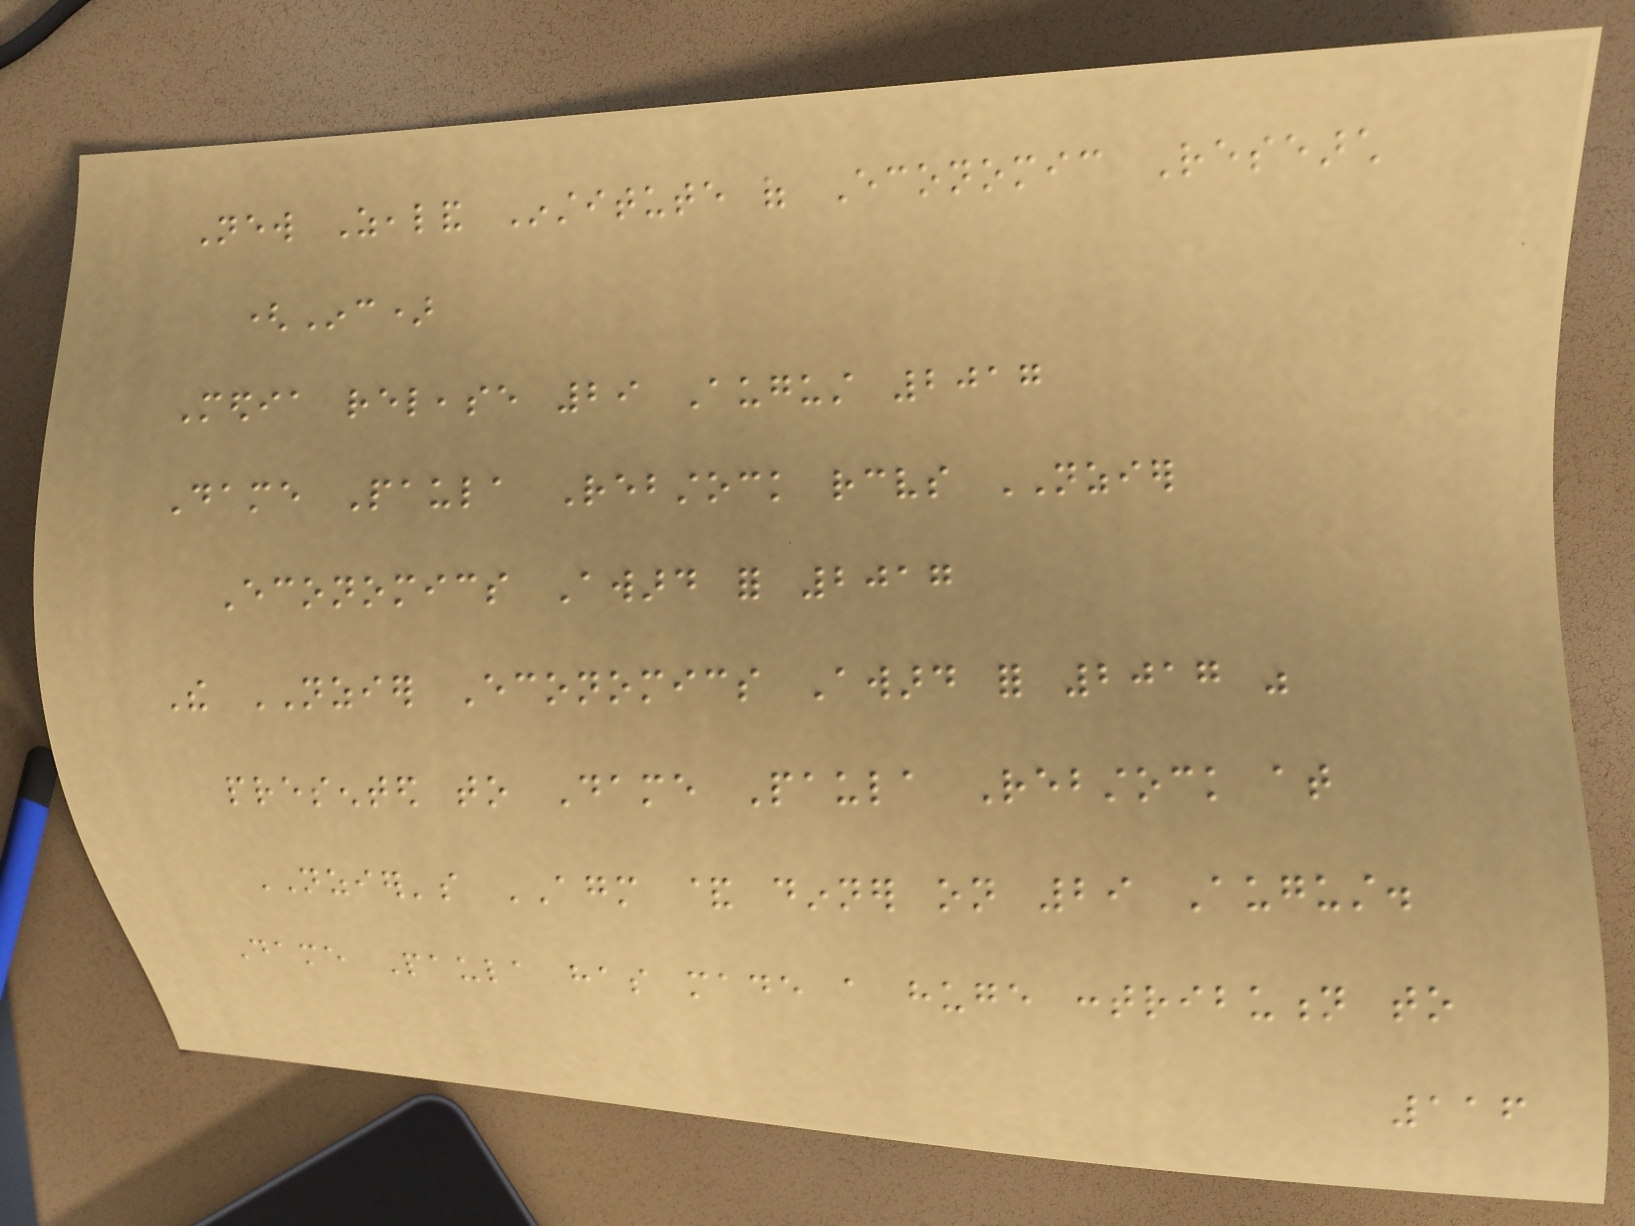New Zealand Institute of Economic Research
(Inc)
Media release 29 August 2017
Dame Paula Rebstock receives NZIER
Economics Award for 2017
The NZIER Economics Award for 2017 was
presented to Dame Paula Rebstock at
NZIER's AGM & dinner on 29 August.
Dame Paula has made a huge contribution to
116
